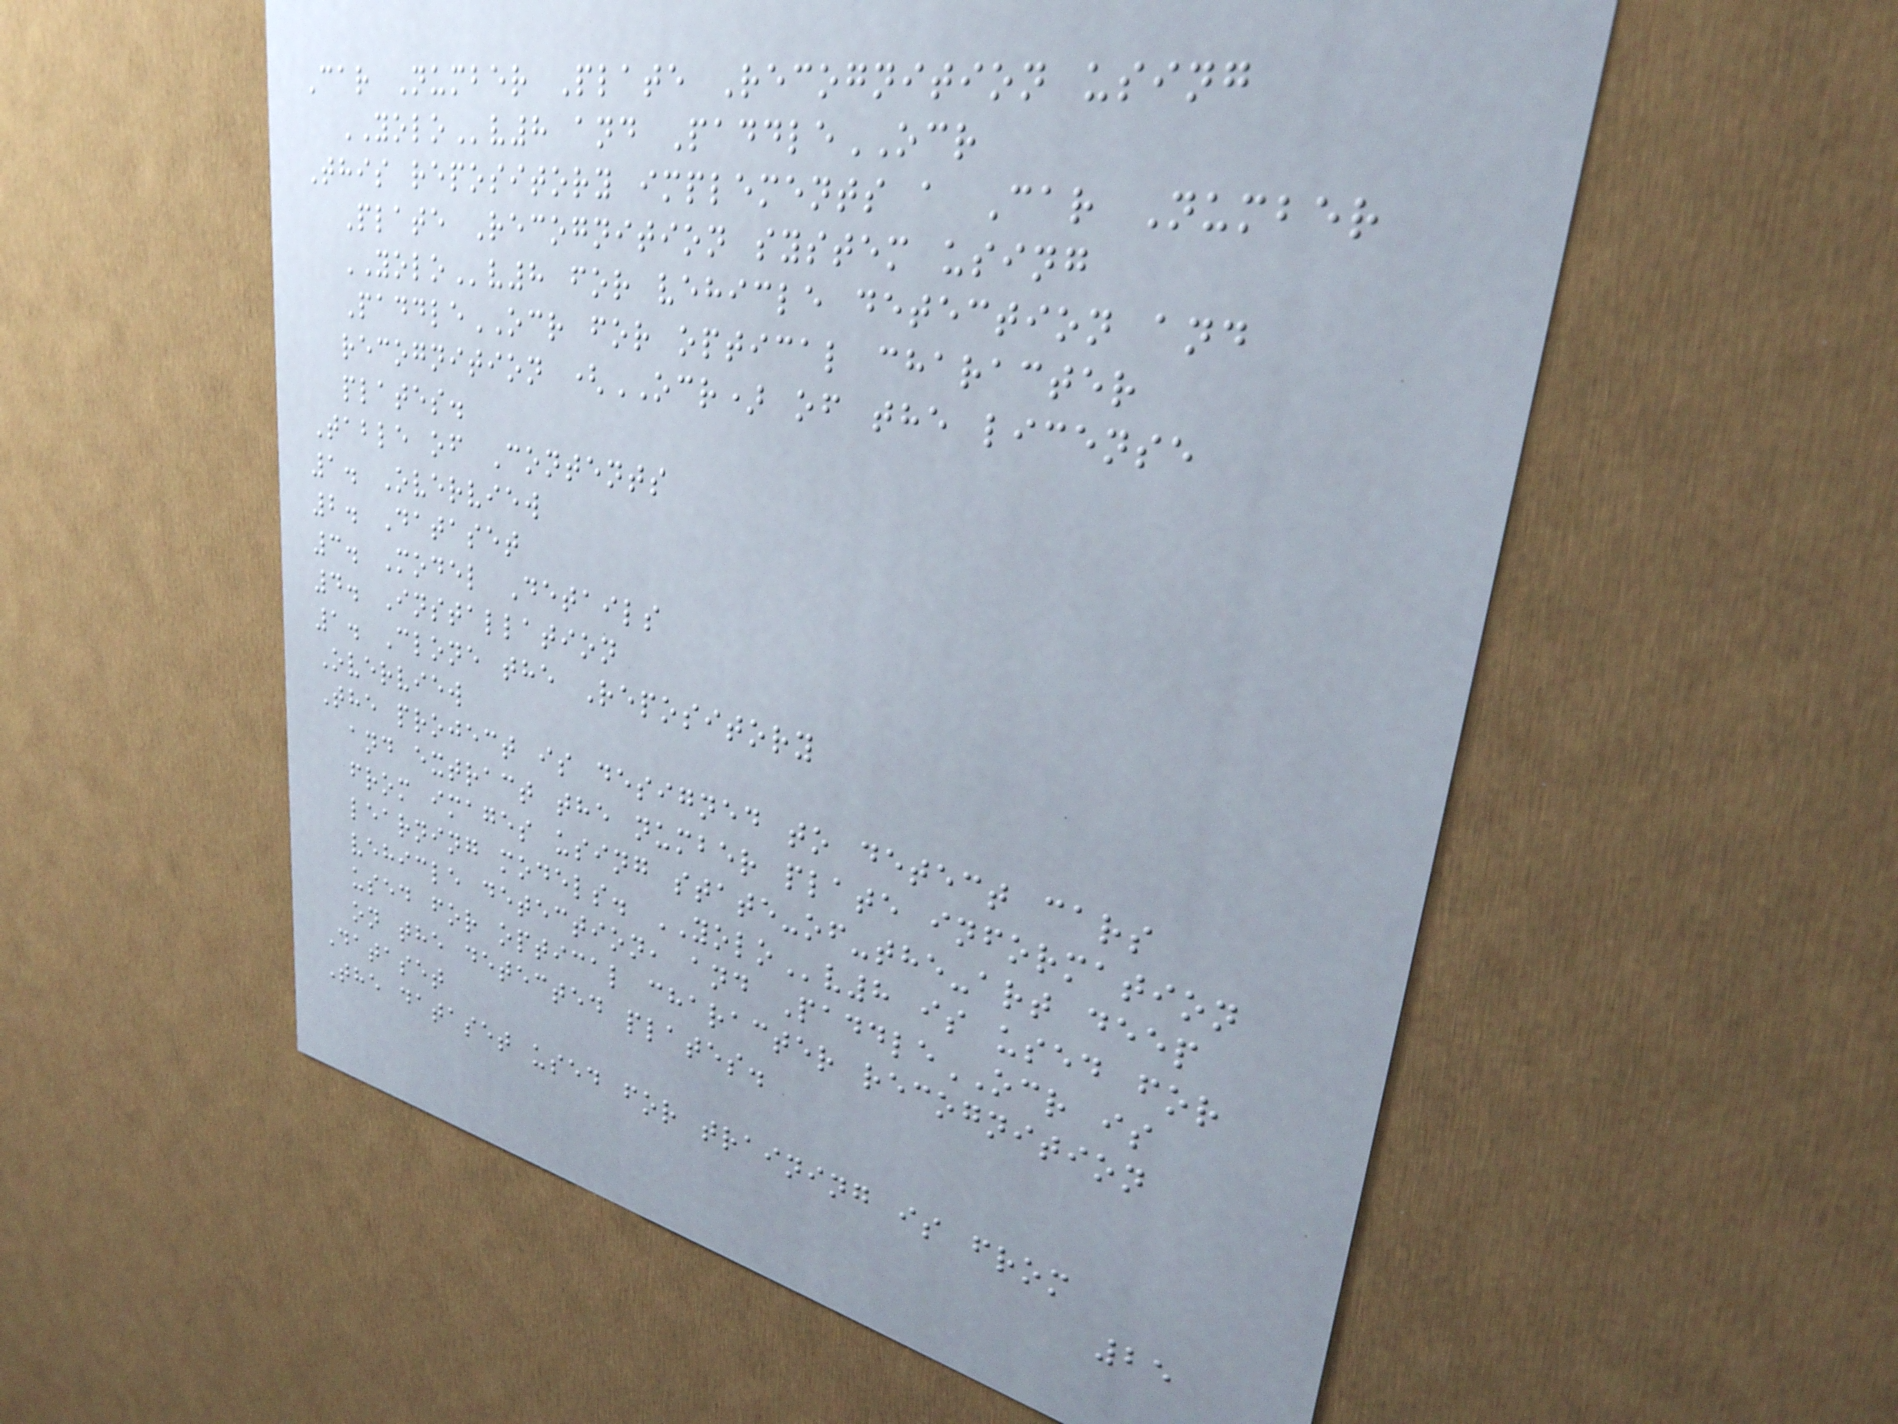Car Number Plate Recognition using
YOLOv8 and PaddleOCR
This repository implements a Car Number
Plate Recognition system using
YOLOv8 for vehicle detection and
PaddleOCR for optical character
recognition (OCR) of the license
plates.
Table of Contents
1. Overview
2. Dataset
3. Model Details
4. Installation
1. Clone the Repository
Overview
The project is designed to detect cars
and extract the number plate information
from images using state-of-the-art deep
learning models. YOLOv8 is used for
vehicle detection, and PaddleOCR is
used for optical character recognition
on the detected plates.
Dataset
The dataset used for training is from
25
